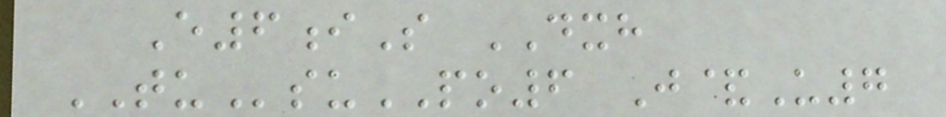E6iS DXH
TUsuPO6 J&U7
